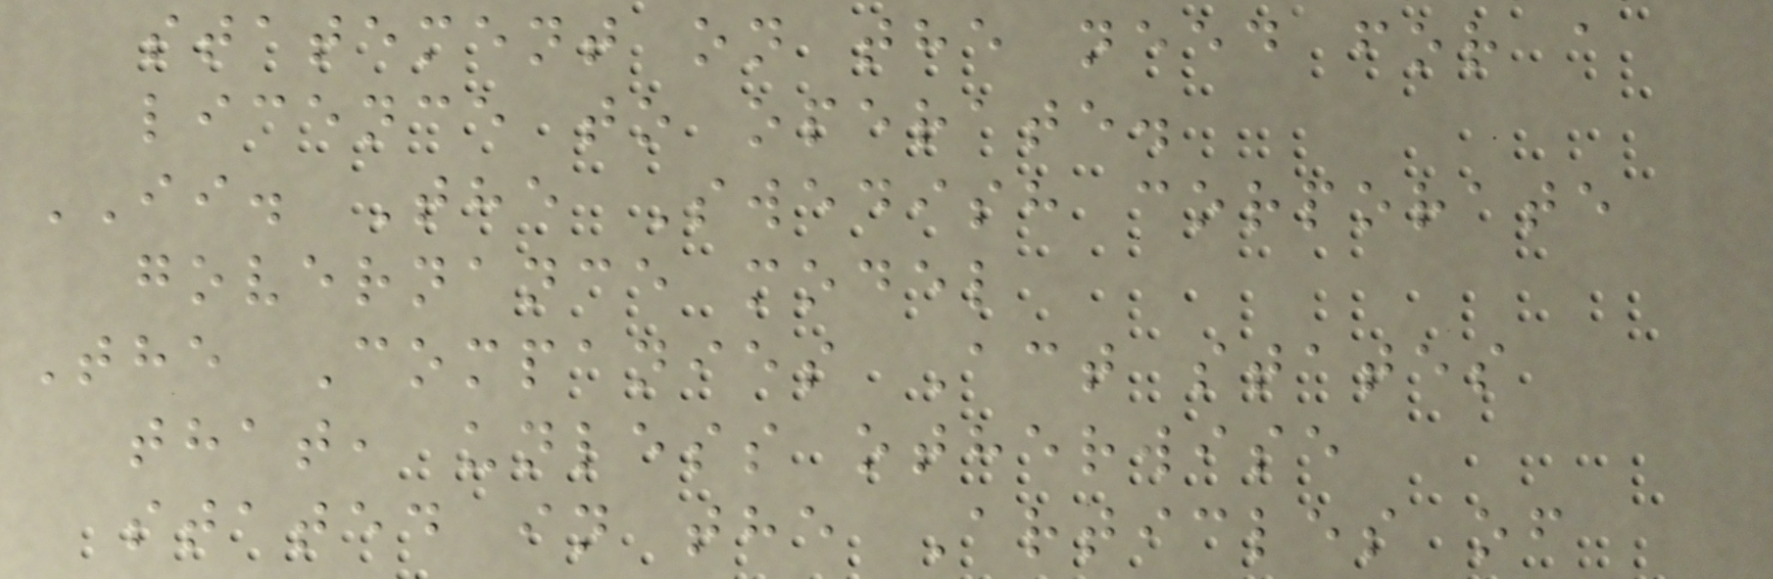statement on the need for a
licence to operate.
II. The Swedish corporate
governance model
The Companies Act states
that, unless otherwise
stated in the Articles of
